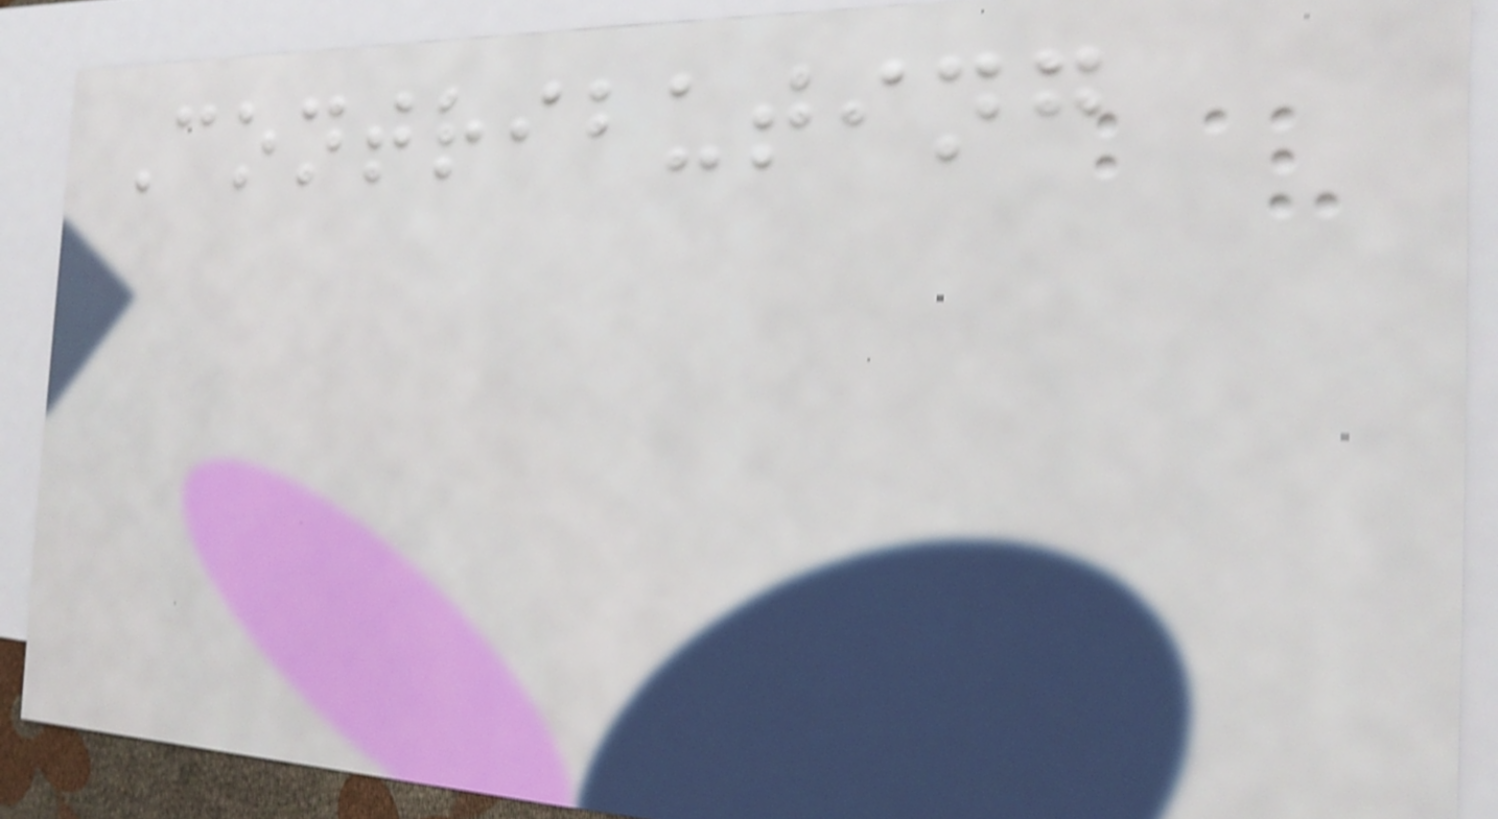Contributing
